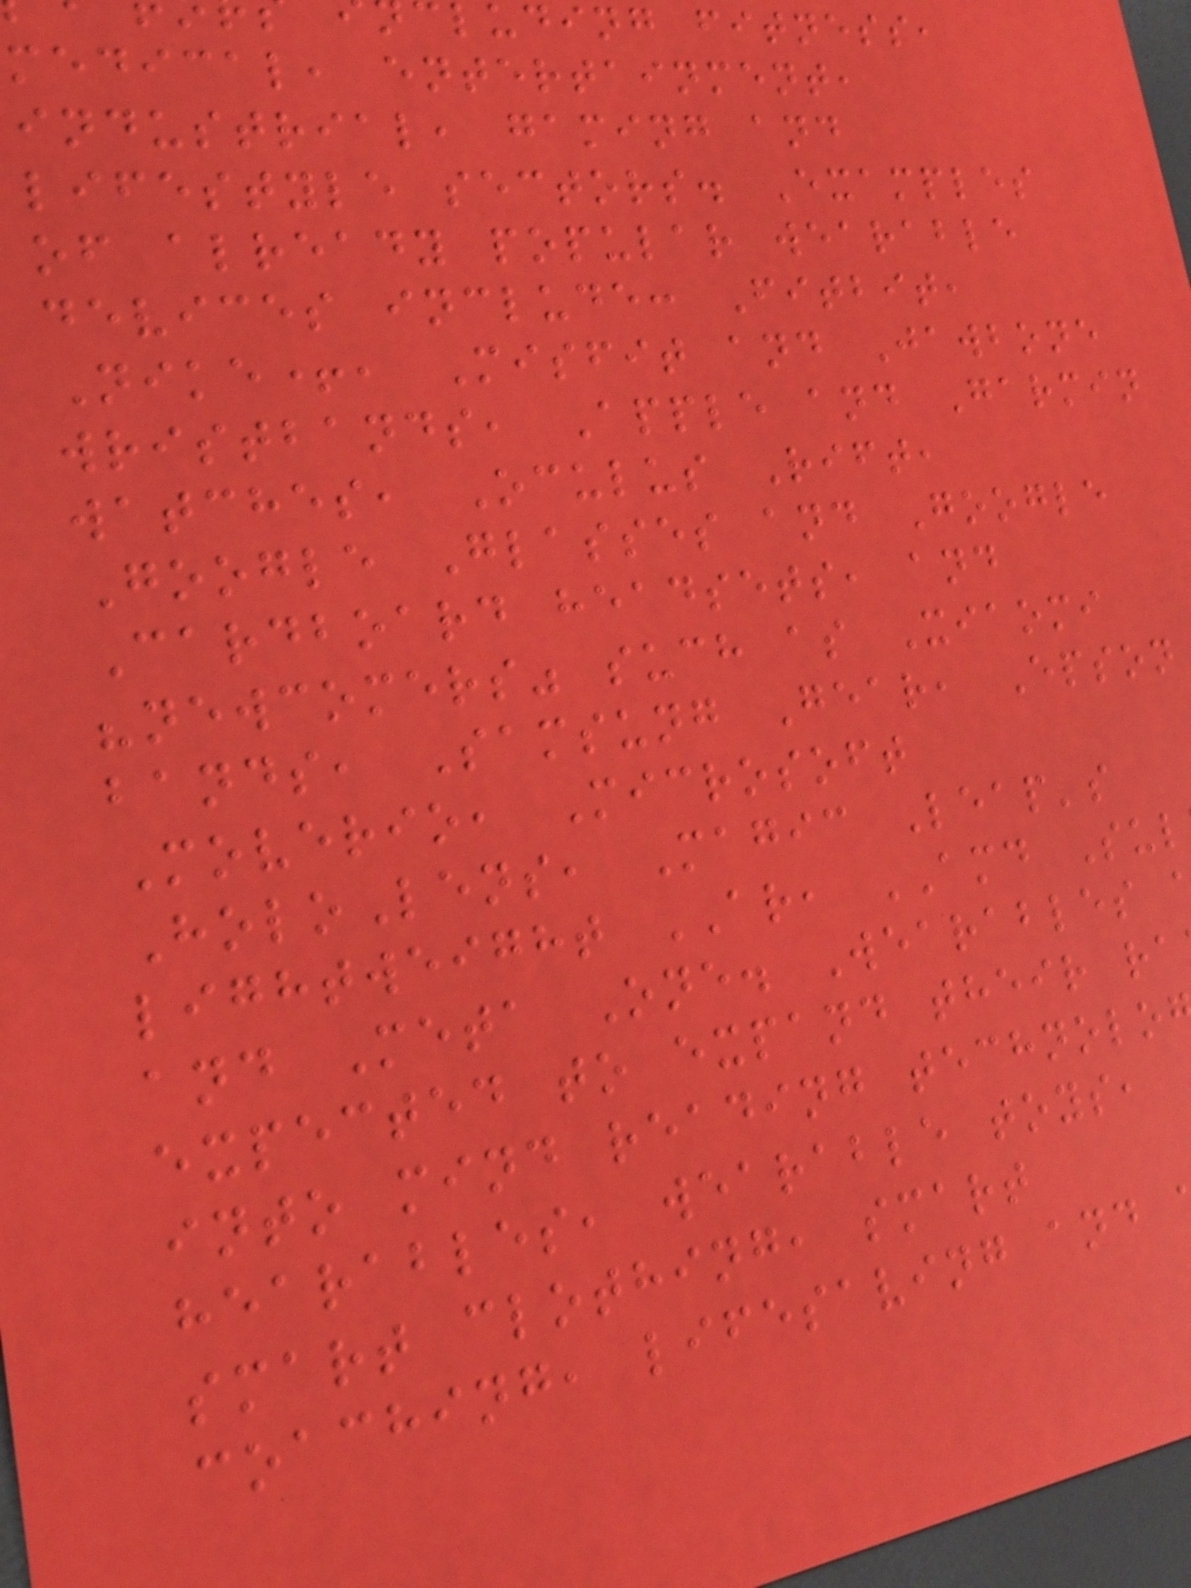luding fitness,
medical, entertainment,
industrial, gaming and
lifestyle sectors. Examples
of already popular wearable
devices include: Fitbit,
Nike+, Misfit and Jawbone
wristbands, Apple and Garmin
watches, Oculus Rift,
Google Glasses and Google
Cardboard headsets, and
"newcomers" such as Xiaomi
bands, Samsung Gear, Epson
Moverio, Microsoft
HoloLens, Magic Leap's
lightweight AR, AMD Sul
and Meta One. Wearables
expected to expand their ra
into mind reading technolo
hearables, wearable toys,
smart clothing, smart
coaching, lifesaving and
